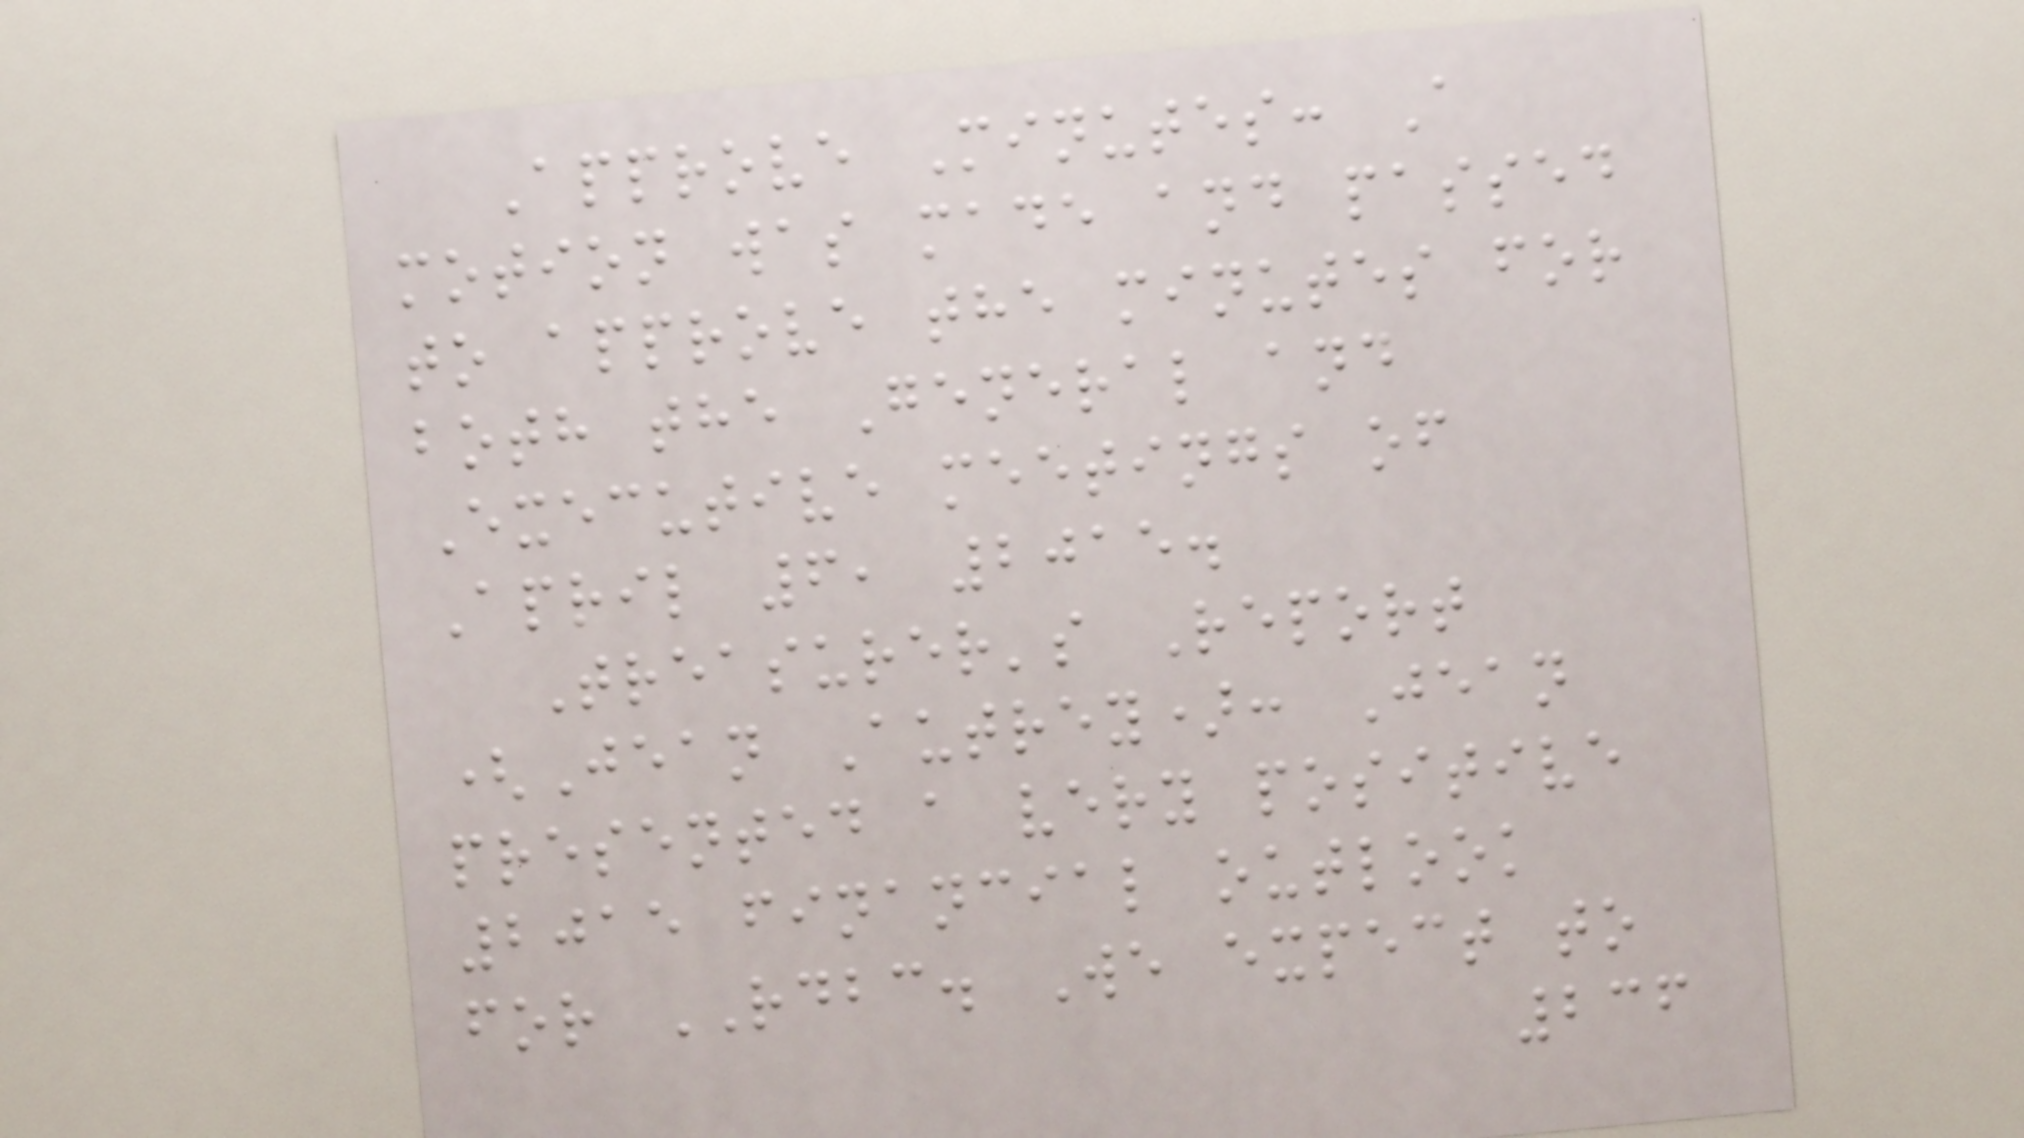Approve Minutes: A
motion was made and passed
to approve the minutes for
both the General and
Executive meetings of
April 6, 2015.
Treasurer's Report
(Jean Autrey): Jean
presented a very positive
2015 financial outlook
for RDBC. We expect to
236
